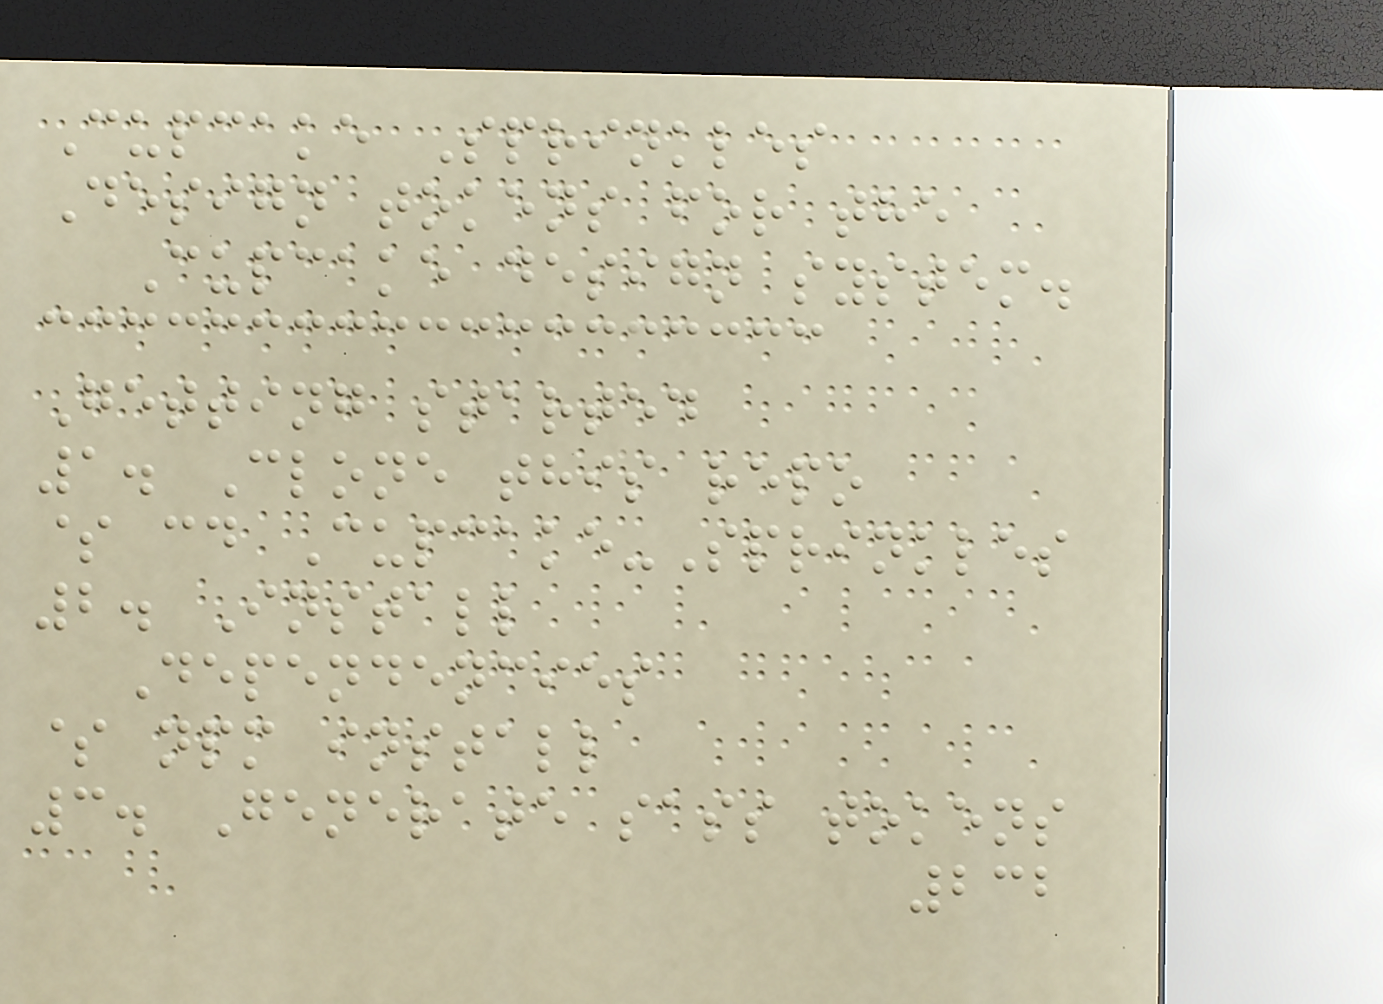Cupcake Sprinkles
Design tokens for the
Cupcake design system.
Getting started
1. Clone this repo
$ cd Cupcake-Sprinkles
2. Install
Dependencies
$ npm install
3. Generate sass tokens
232
